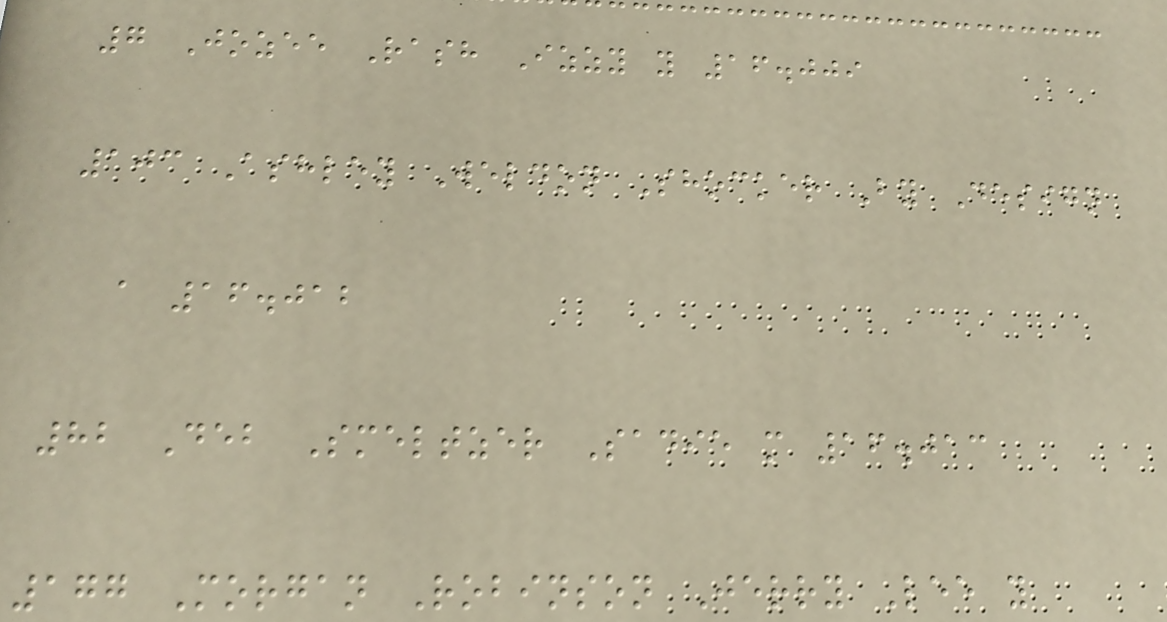7 Jozee Rash Izzy y 16.009
103 Ashley Weldon Shocker By Design
a 16.012
82 Deb Smeltzer Sadie m 16.013
177 Morgan Robinson Jerry Lee y
